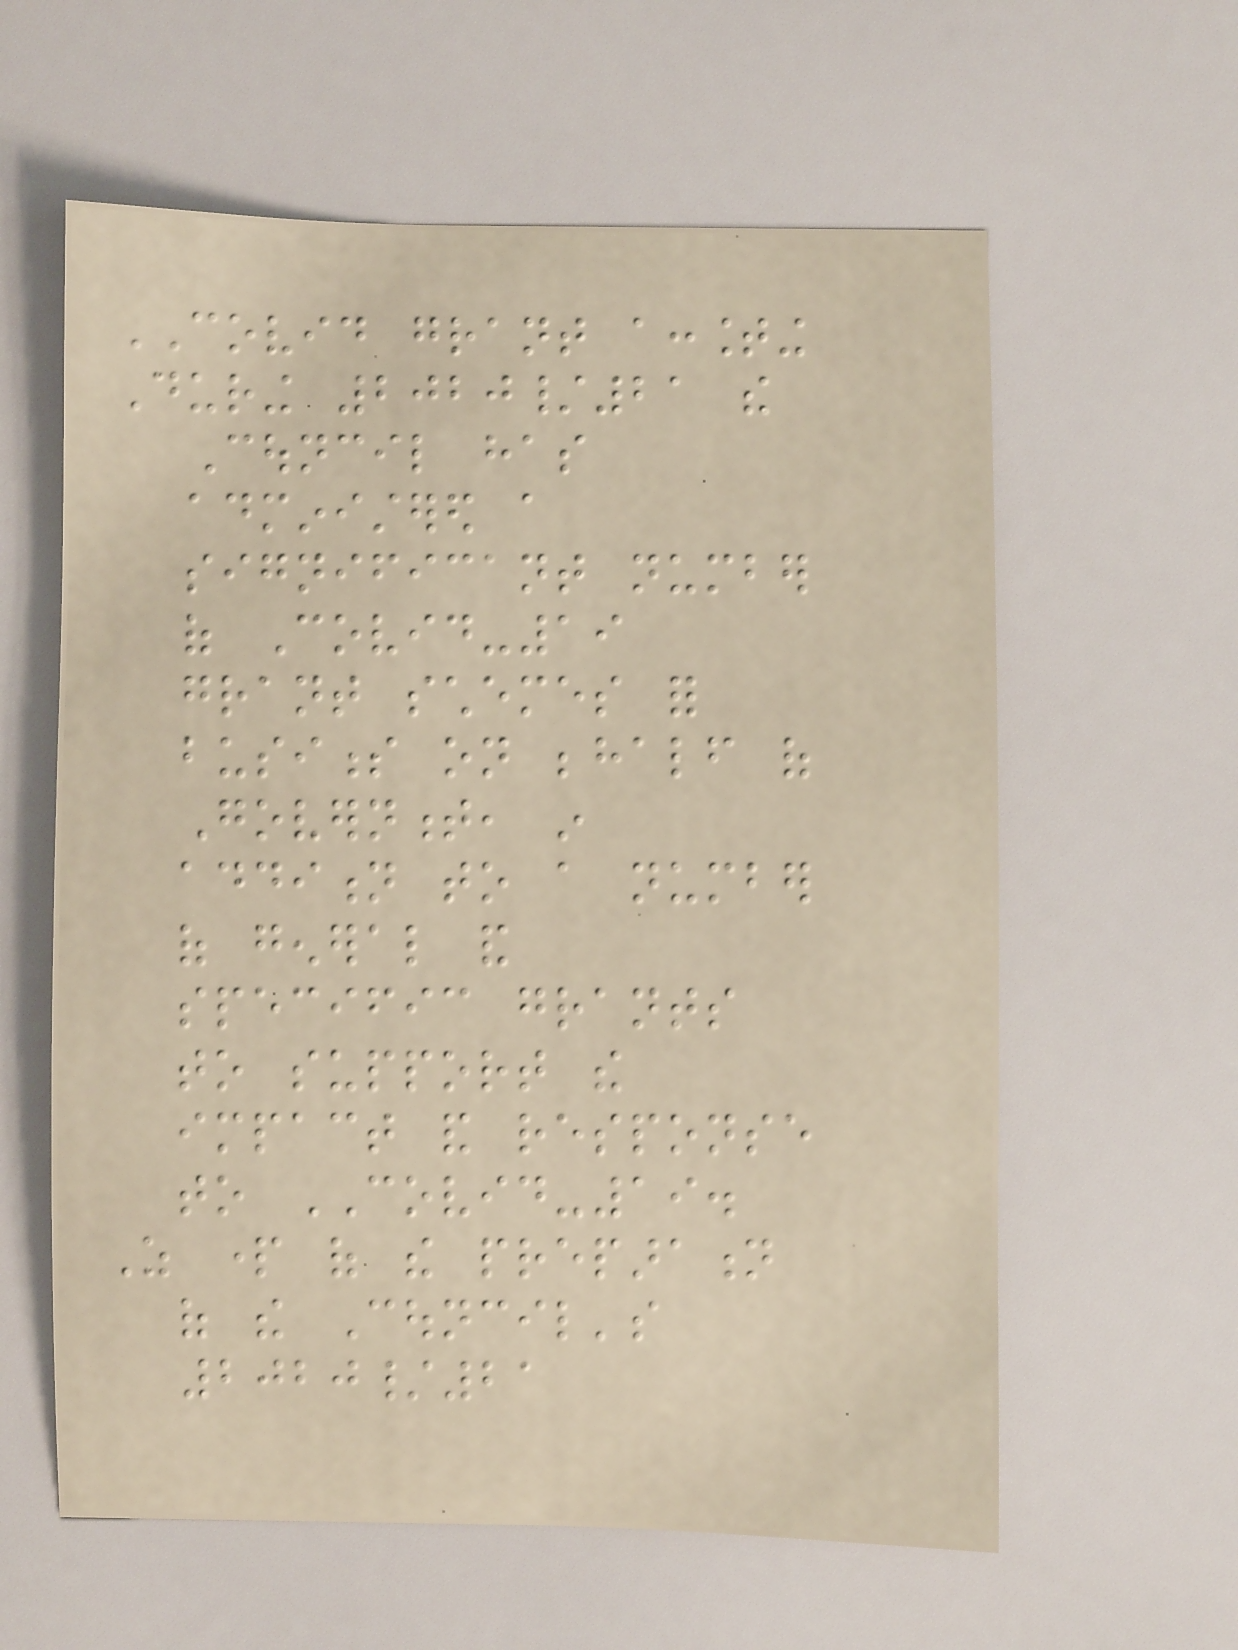COVID grant accounting
During 2020/21 the
Council has
administered a
significant number
of Covid-19
grant schemes for
business on behalf of
Government, in
addition to a number
of general and
specific grants
to support the
impact and response
to COVID-19.
As part of the preparation
of the Council's
2020/21
